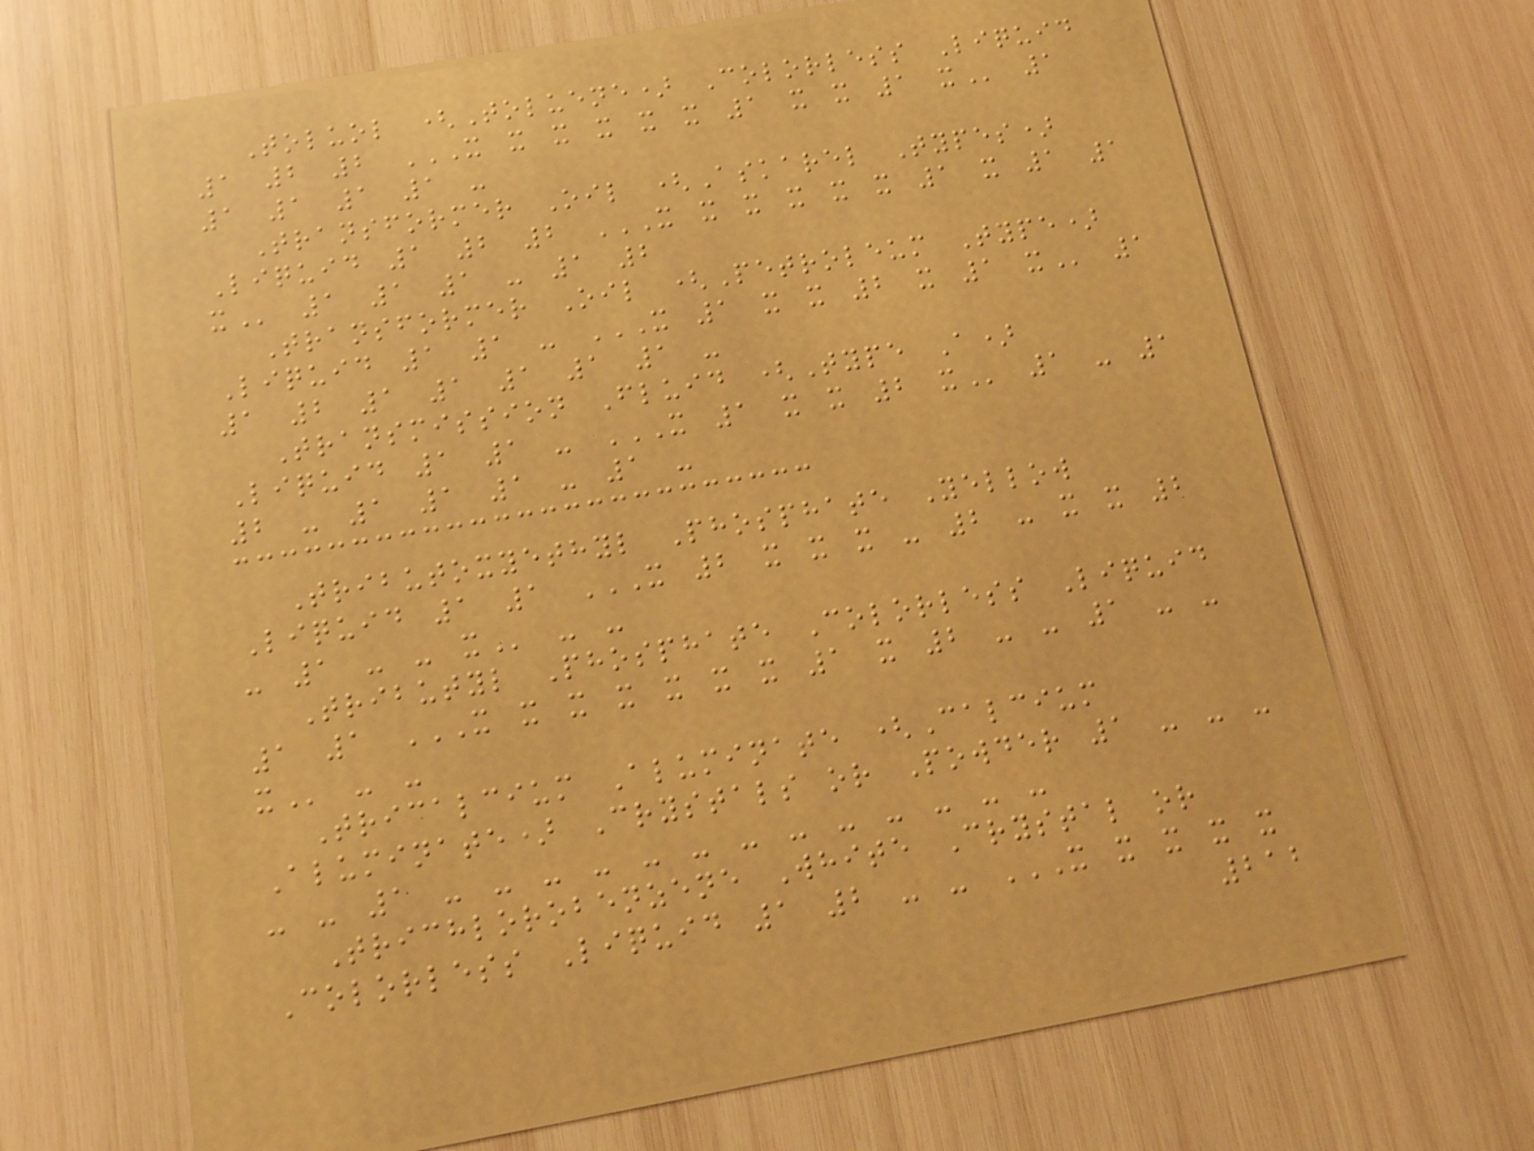Toluol (Toluene) Colorless Liquid
1 2 2 X X X X X X 1 X X 1 X 1
1 1 1 1 -
Transformer Oil (Askarel Types)
Liquid 1 2 2 X X X X X X 1 X 1 1
X 1 1 1 - 1 2
Transformer Oil (Petroleum Type)
Liquid 1 1 - X 1 X X 2 X 1 X 1
1 2 1 1 1 1 1 -
Transmission Fluid (Type A)
Liquid 1 1 - X 1 X X 2 X 1 - 1
2 - 1 1 1 - 1 -
Tributoxyethyl Phosphate Yellow
Liquid 1 1 X 2 X X X - 2 - X X 2
- 1 - - X - -
Tributyl Phosphate Colorless Liquid
1 1 X X X X X X X 1 X 2 - - 1 - -
X - -
Tricalcium Aluminate (Calcium
Aluminate) Crystals or Powder 1 - - -
- - 1 - - - - - - - - - - - - -
Trichlorobenzene White Crystal or
Colorless Liquid 1 2 - - X X X X X
212
